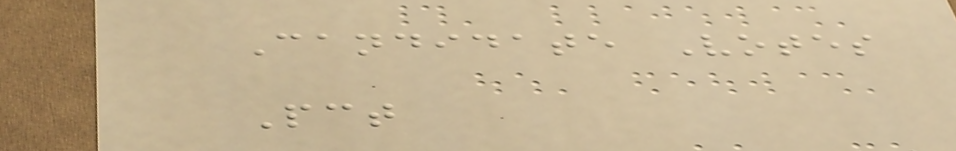Candidate Votes
Pct
